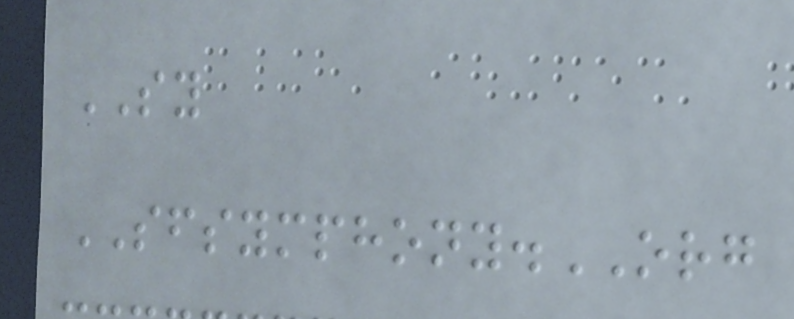SY
SFSYMPHONY.ORG
